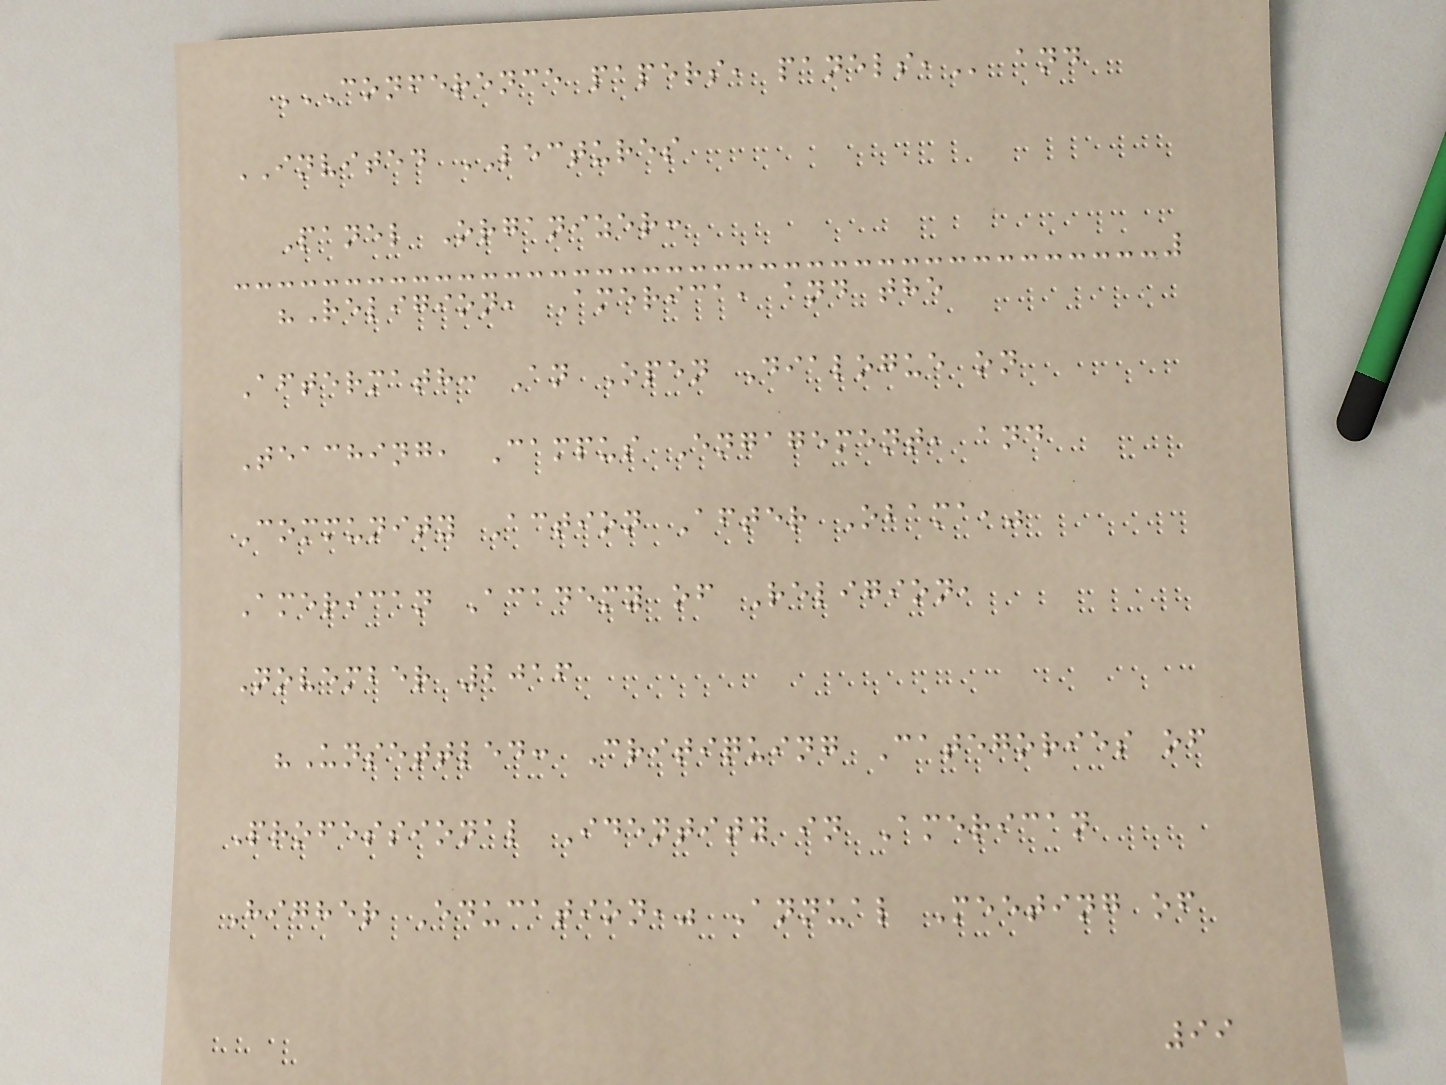CONFERENCE PAPERS, PANELS, and
INVITED LECTURES
Panel Organizer:
"Religion, America, and the
Aftermath: An Open Dialogue on
Teaching, Campus Engagement, and
Community Action After Obama,"
American Academy of Religion,
November 2016
"Unsettled: Critiquing Categories of
Professional Identity in American
Higher Education," Annual Meeting of
99
